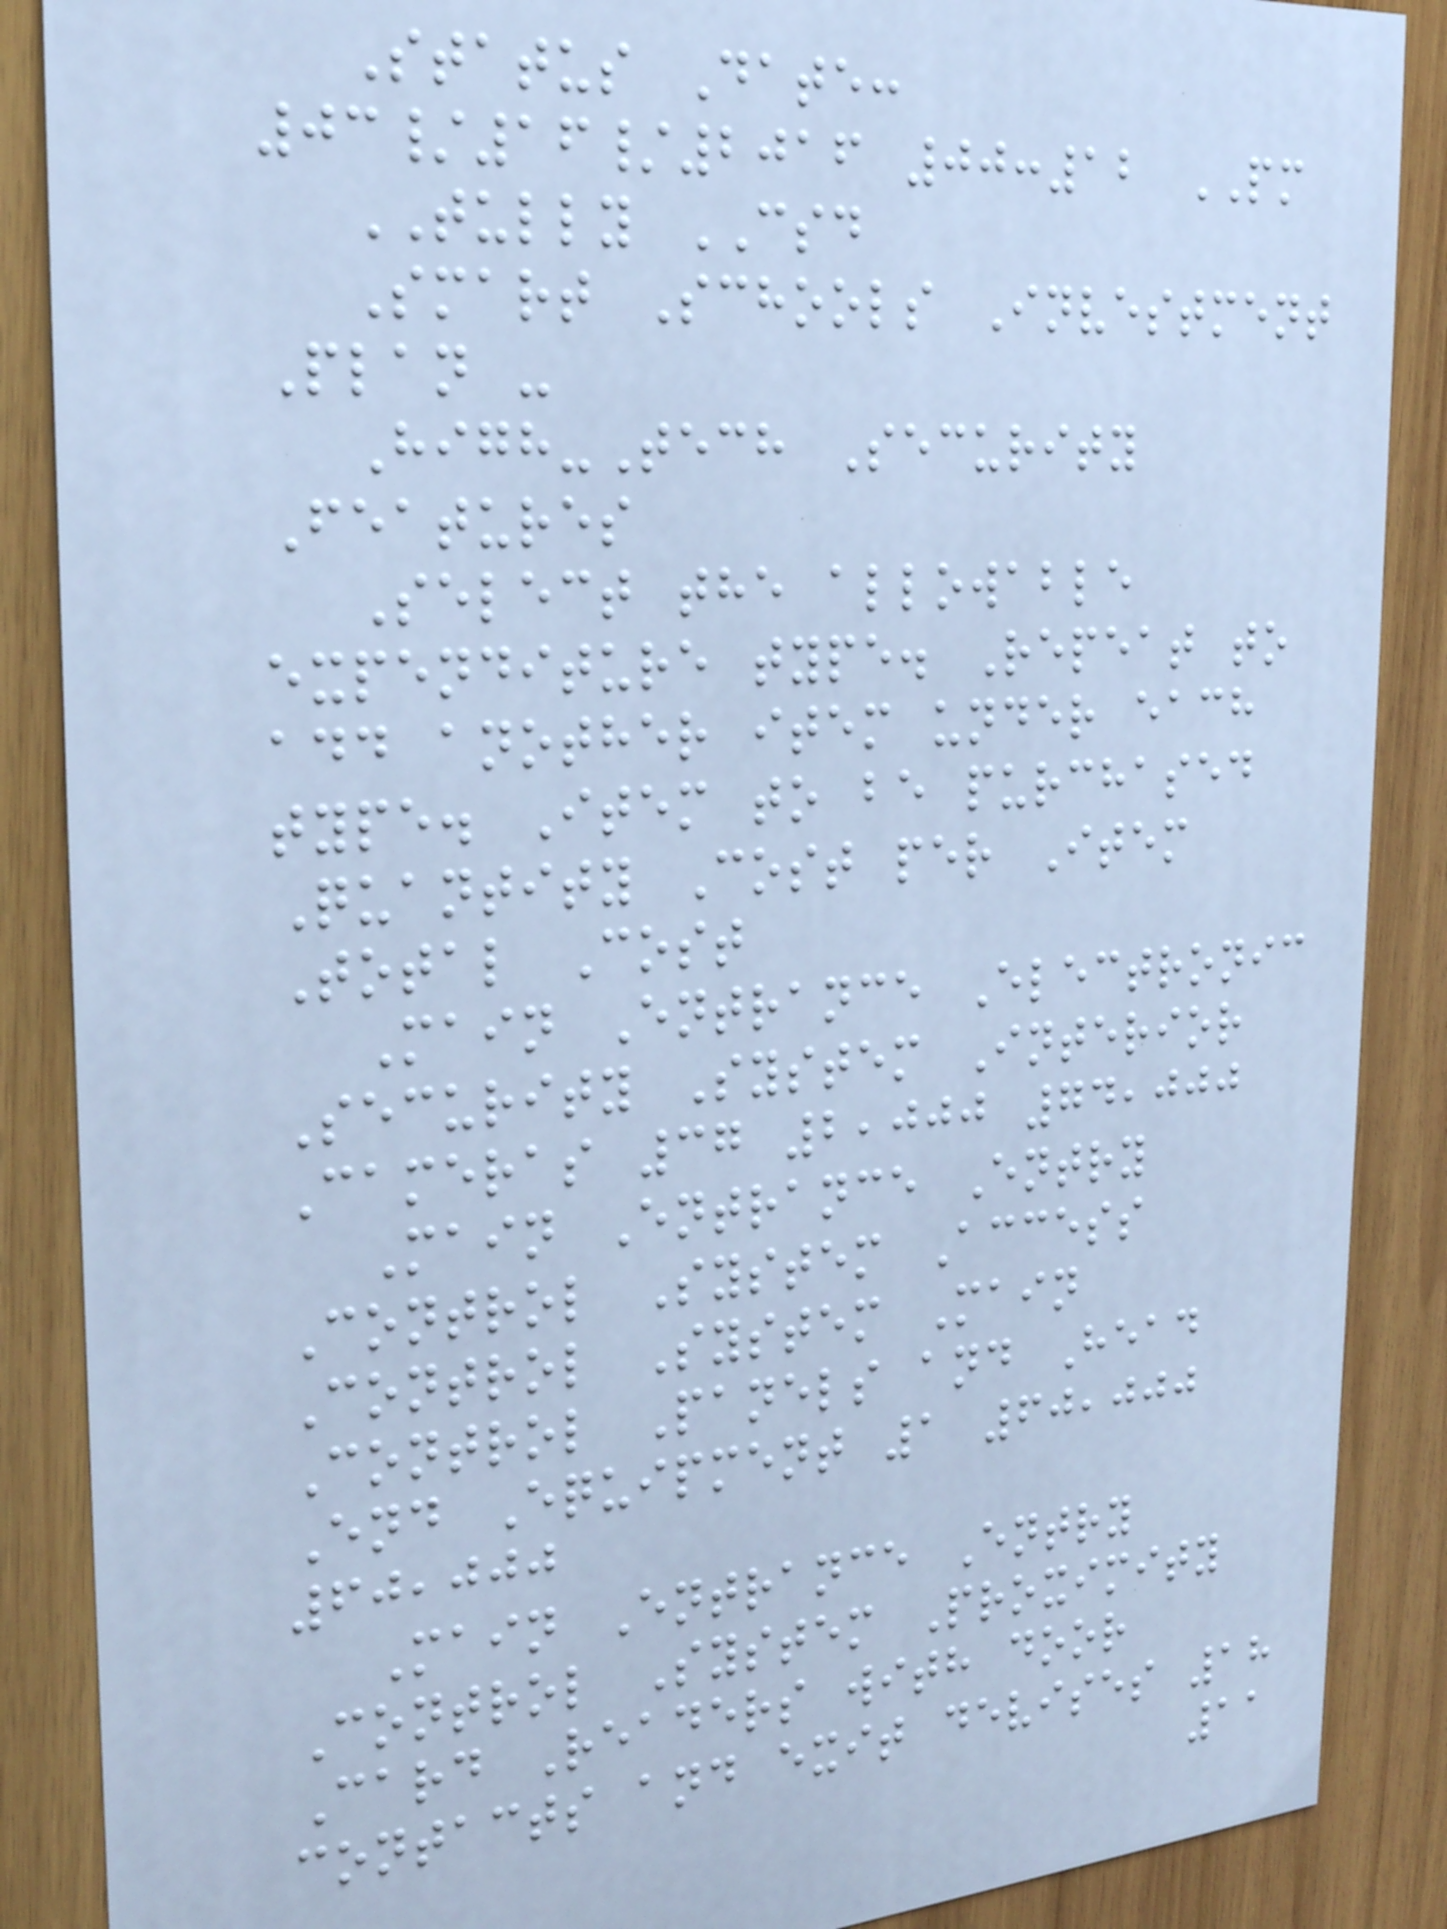Status Date:
03/16/2016 00:12 PM
TULLY CSD
Smart Schools Investment
Plan -
High-Tech Security
Features
Select the allowable
expenditure type. Repeat to
add another item under each
type. Item to be purchased
Quantity Cost per Item
Total Cost
Main Entrance Electronic
Security System Interior
Cameras 37 2,000 74,000
Main Entrance Entry
Control System Access
Control System Main
Control Panels and Head
End Equipment 1 60,000
60,000
Main Entrance Entry
Control System Proximity
Card Readers with door
contacts and exit devises 18
11
